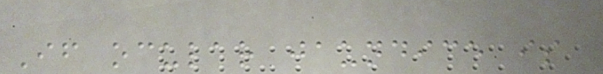If ocular jaundice is
